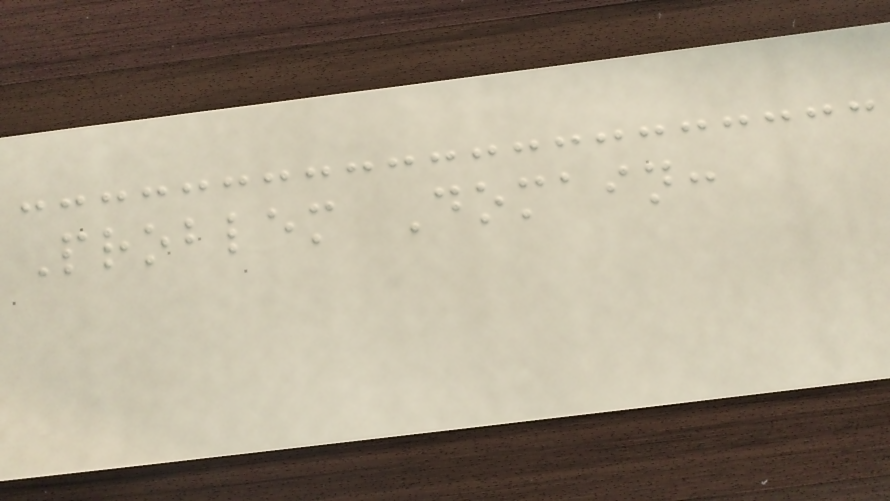Problem Domain:
